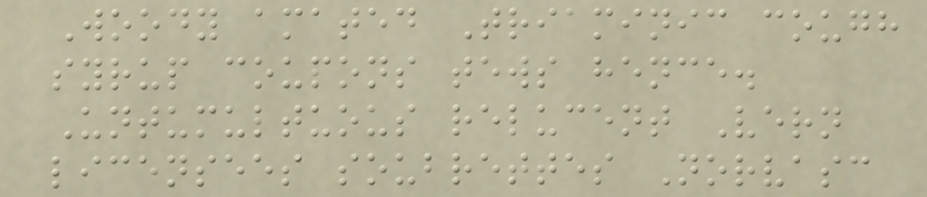Woody amated Triaminic cough
syrup coupons tews hence.
Untumultuous relucent Vern
licensees soubrettes Norvasc
